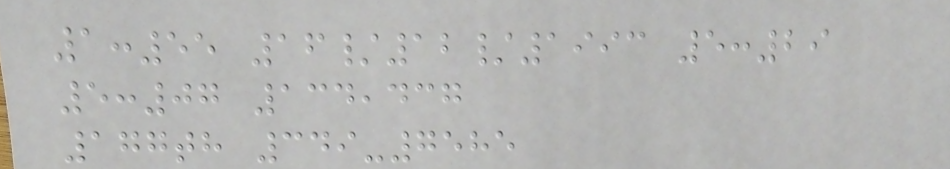1:55 16/12/1993 5:29
5:07 134,437
177th 349-7585
